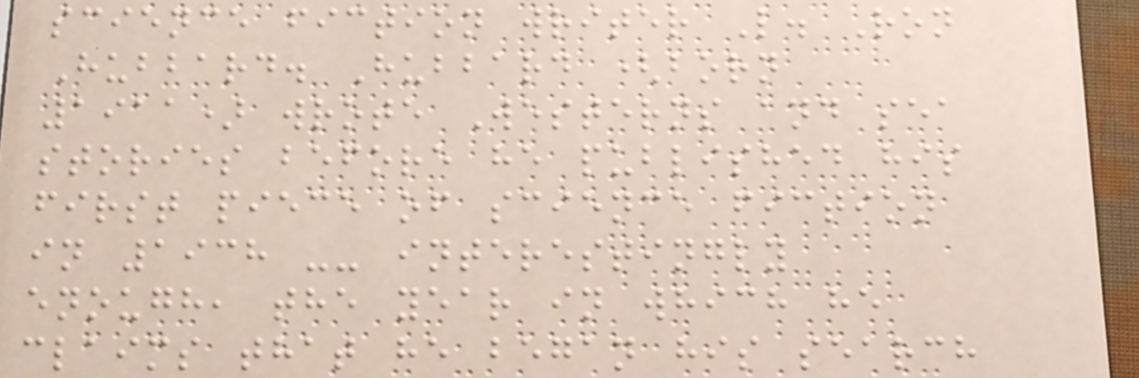science fiction writer L. Ron
Hubbard. Hubbard (born
1911) wrote Westerns and sea
stories before he published his
first piece of science fiction
in 1938 -- interestingly
enough, the year in which he
claims that he began his search
